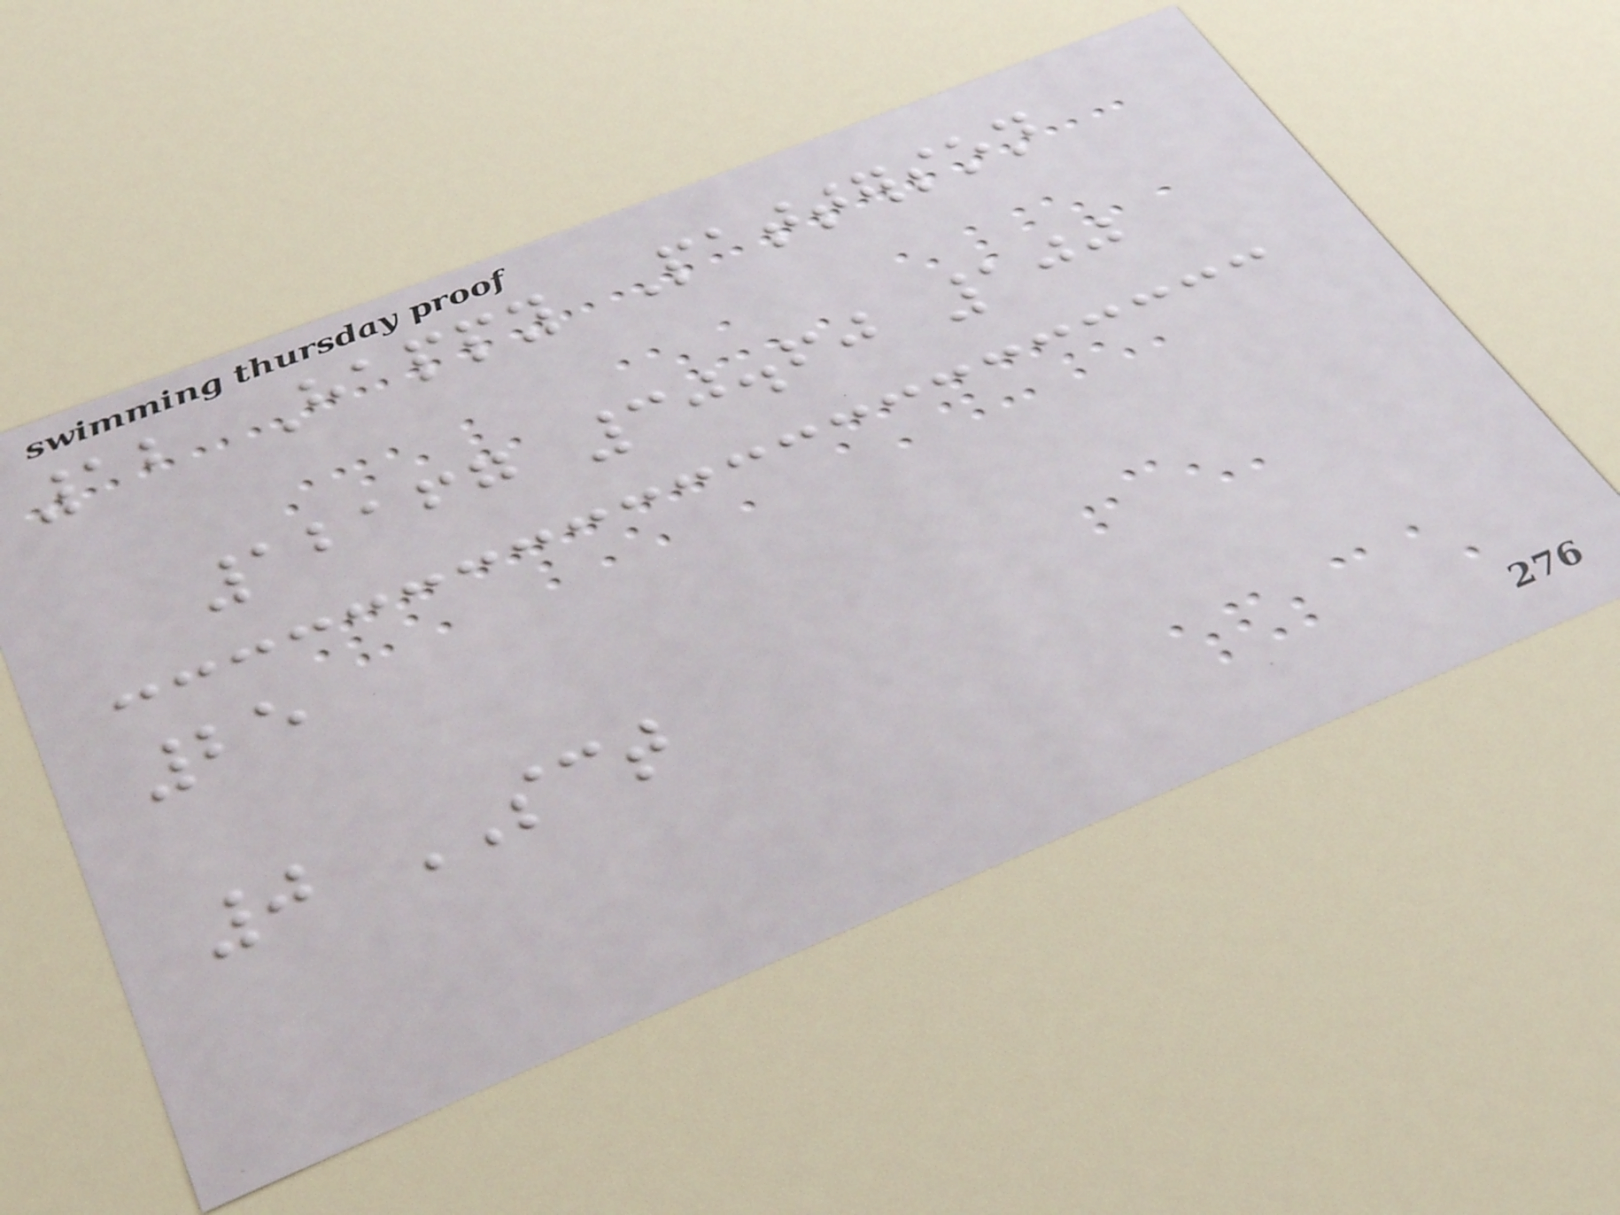12 Happy Patterson
12167 30.60 100
25
0 SCT
